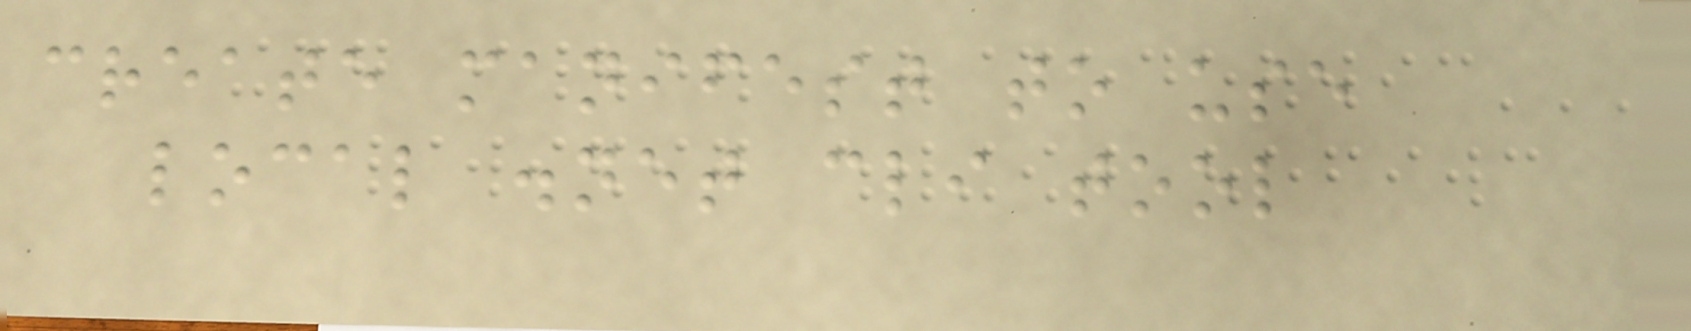create manifest to use
local .net cli tool
